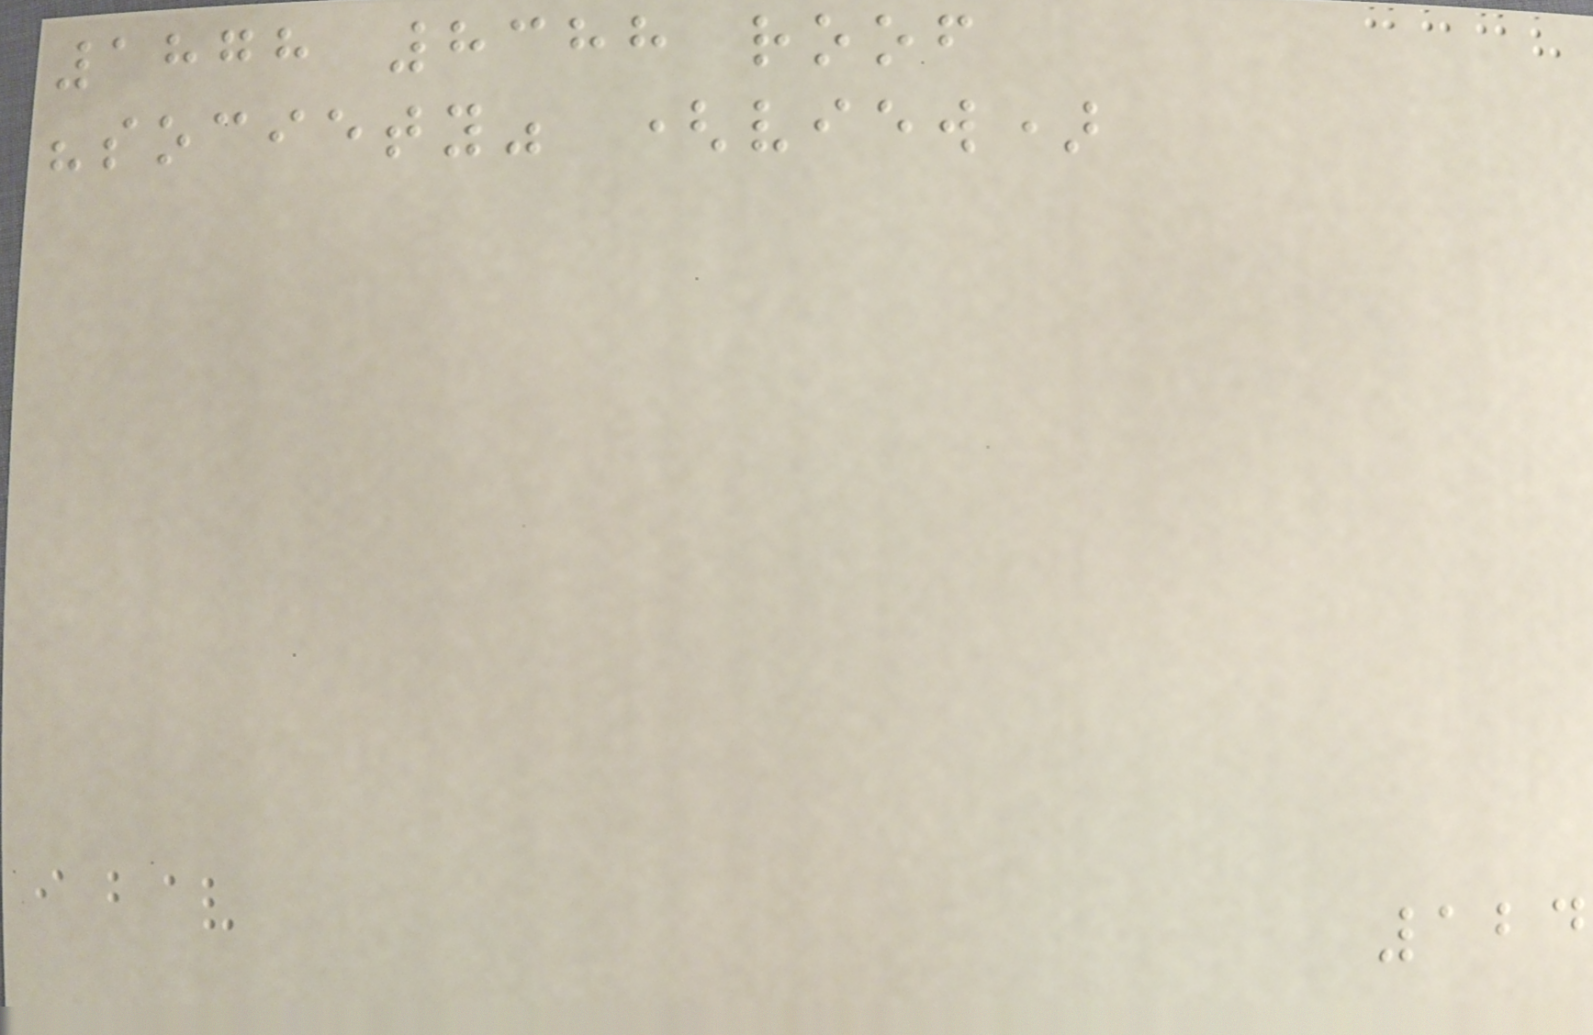1878 8388 roof
"society" (view)
124
